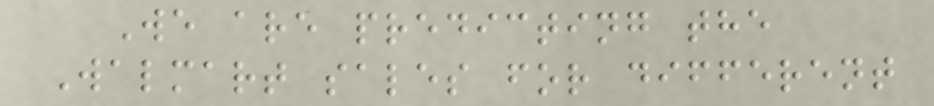We are predicting the
Walmart sales for different
